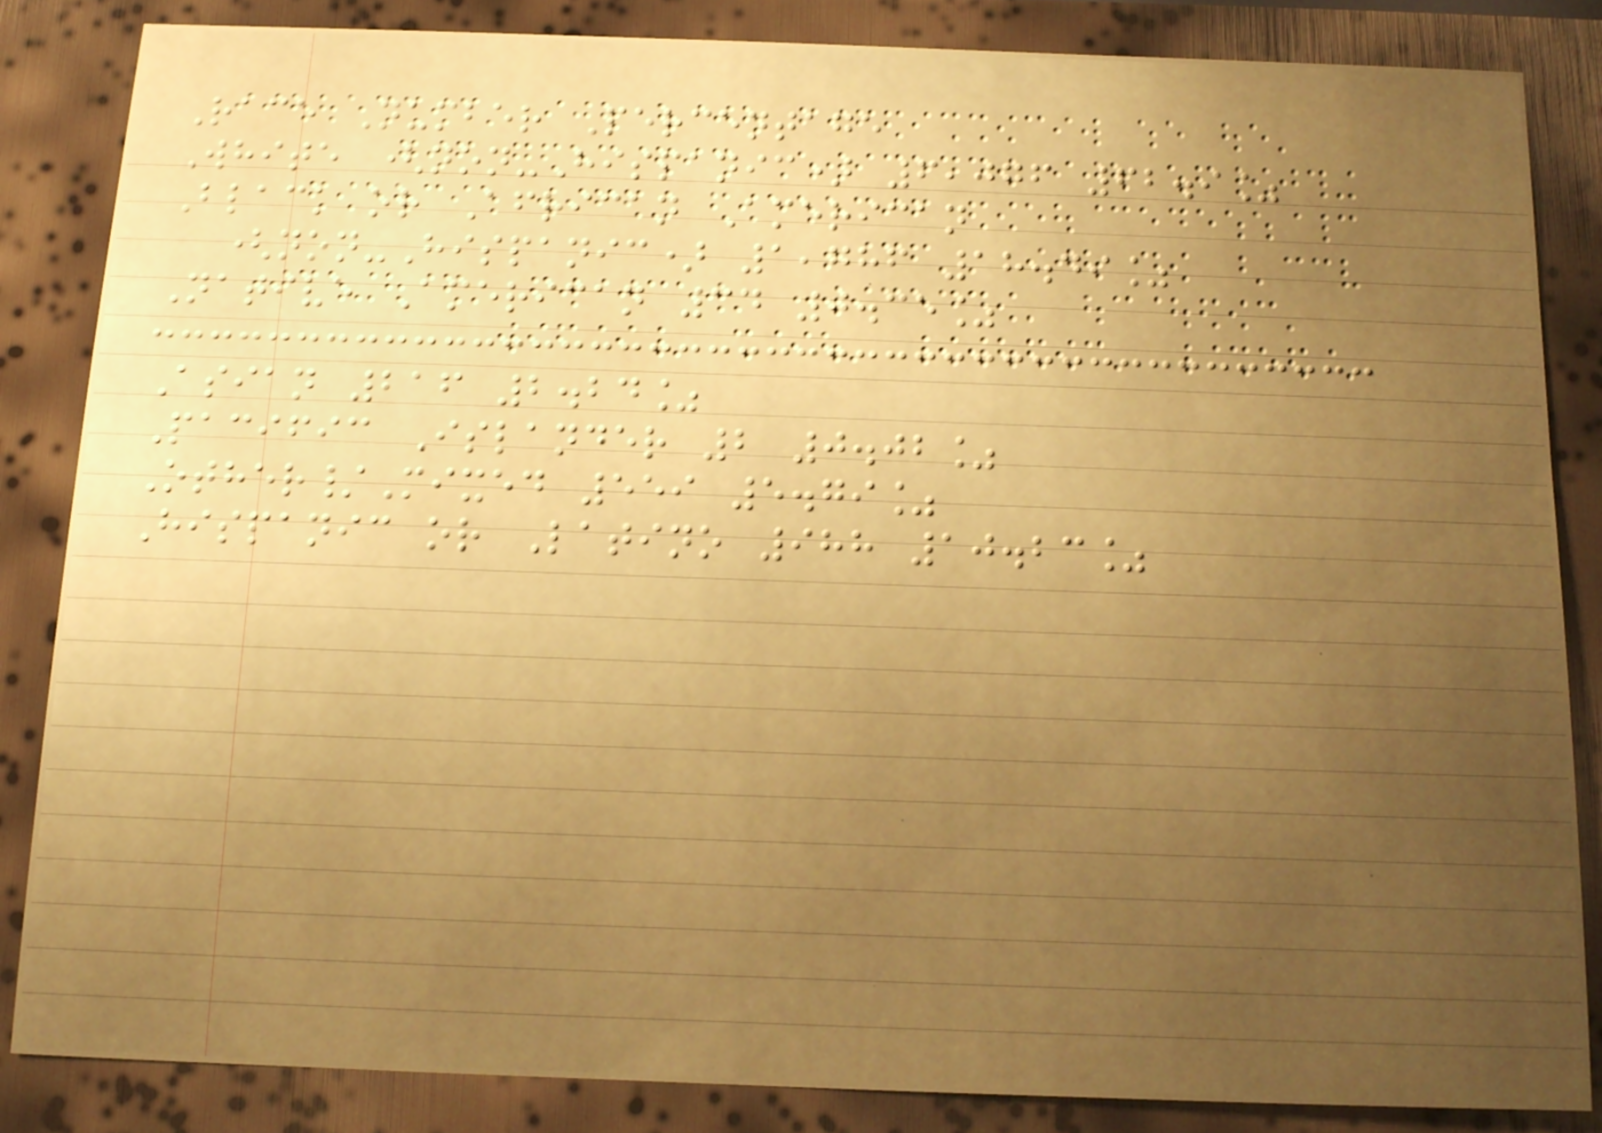Race Number Percentage
White (non-Hispanic) 6,076 62.9%
Black or African American
(non-Hispanic) 1,786 18.49%
Native American 34 0.35%
Asian 216 2.24%
Pacific Islander 2 0.02%
Other/Mixed 559 5.79%
Hispanic or Latino 988 10.23%
